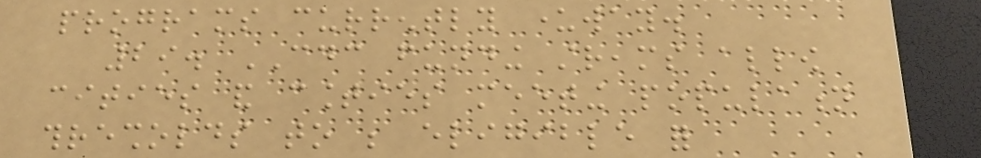programs currently underway.
29. CDC funding streams allow
cities and counties meeting population
thresholds to be eligible for
